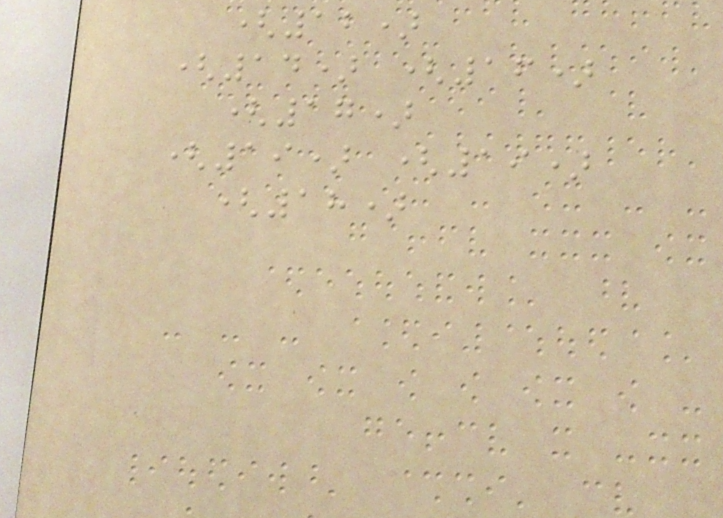(12)
(14) (16)
(17)
(19) (19)
(18)
